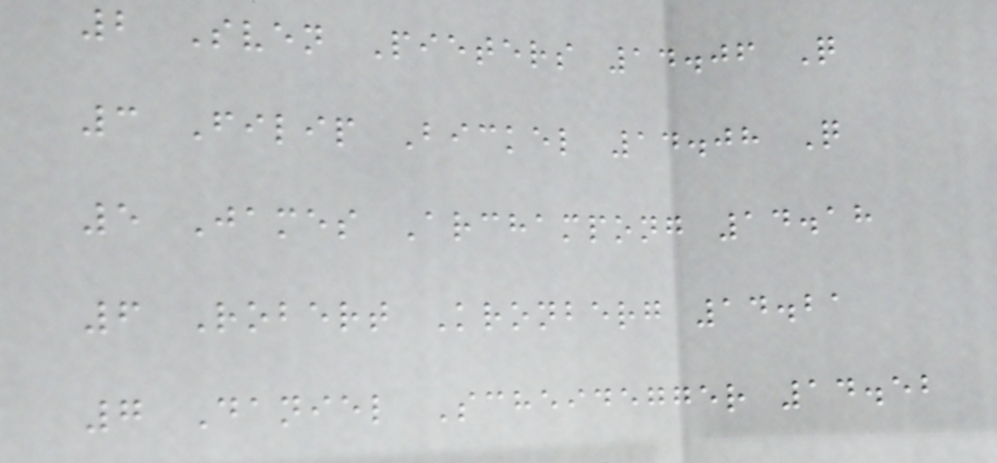2 Sven Pieters 14.06 Q
3 Filip Bickel 14.08 Q
5 James Archampong 14.18
6 Robert Kronberg 14.21
7 Daniel Scheidegger 14.52
